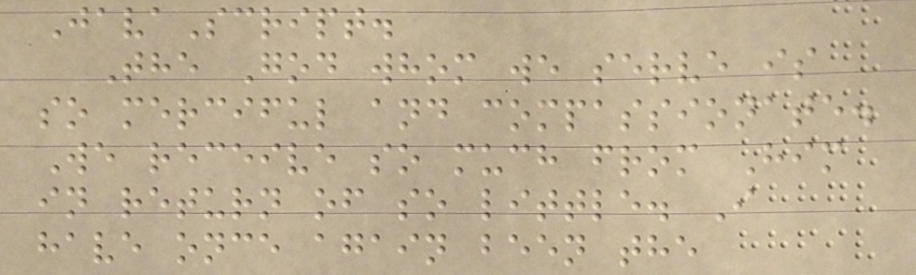JavaScript.
The God whom we serve is
so merciful and compassionate.
We receive so much from Him
in return of so little. I
have once again been the
